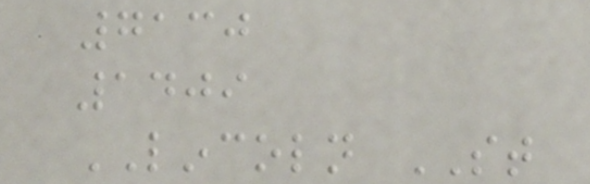7130
1409
LINCOLN ST
